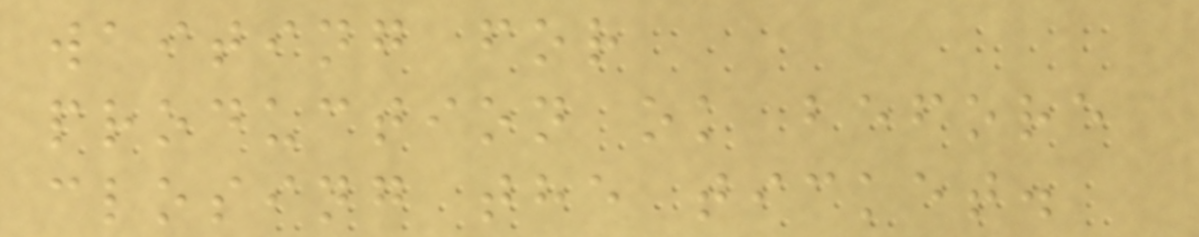waiting for
production ok before
closing the ticket.
